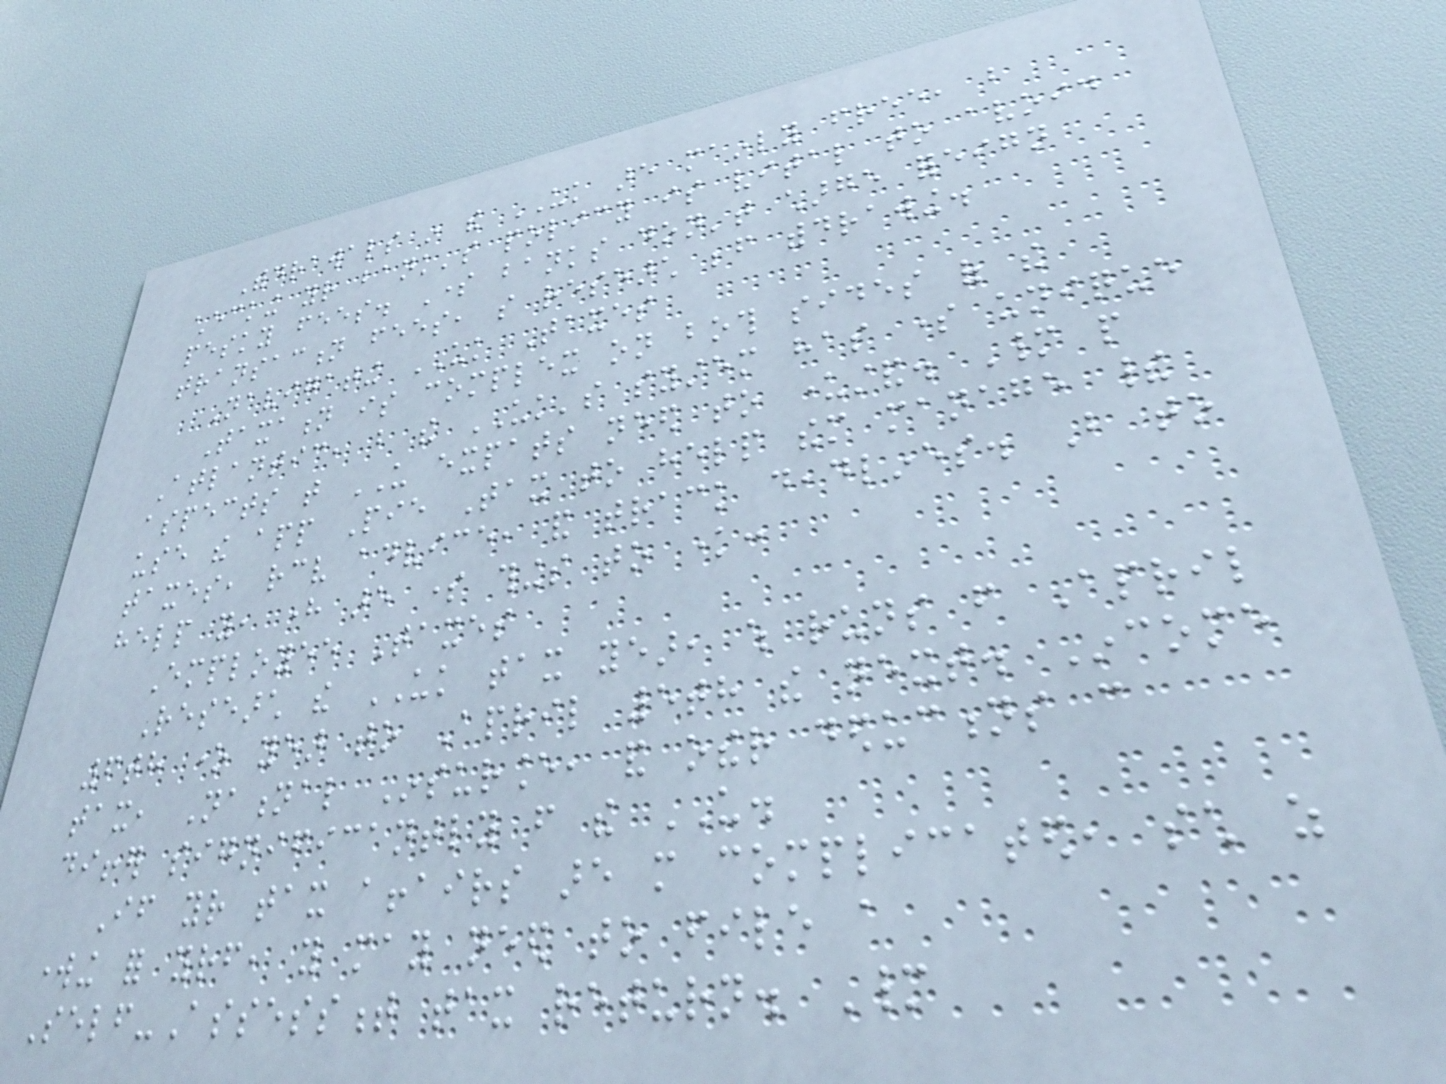Withdrawals in the UK are mainly free, but
checking your bank's policy is vital to avoid
pesky fees. Some banks don't charge foreign
transaction fees, so research before withdrawing.
Navigating UK Taxes
Taxation is complex on both sides of the
Atlantic, but the UK's system has some unique
aspects that US expats need to understand. Many people
use the app Pie Tax to help them manage their
taxes, receive advice, and track deadlines. But to
help you, here are some things to know:
Employee Taxes
Research the UK tax year, which runs from April
6th one year to April 5th the next. Income
tax, National Insurance, and other deductions can
differ significantly from the US.
If your tax affairs are more complicated, such as
working for yourself, you may need to file a
Self-Assessment tax return. Many
